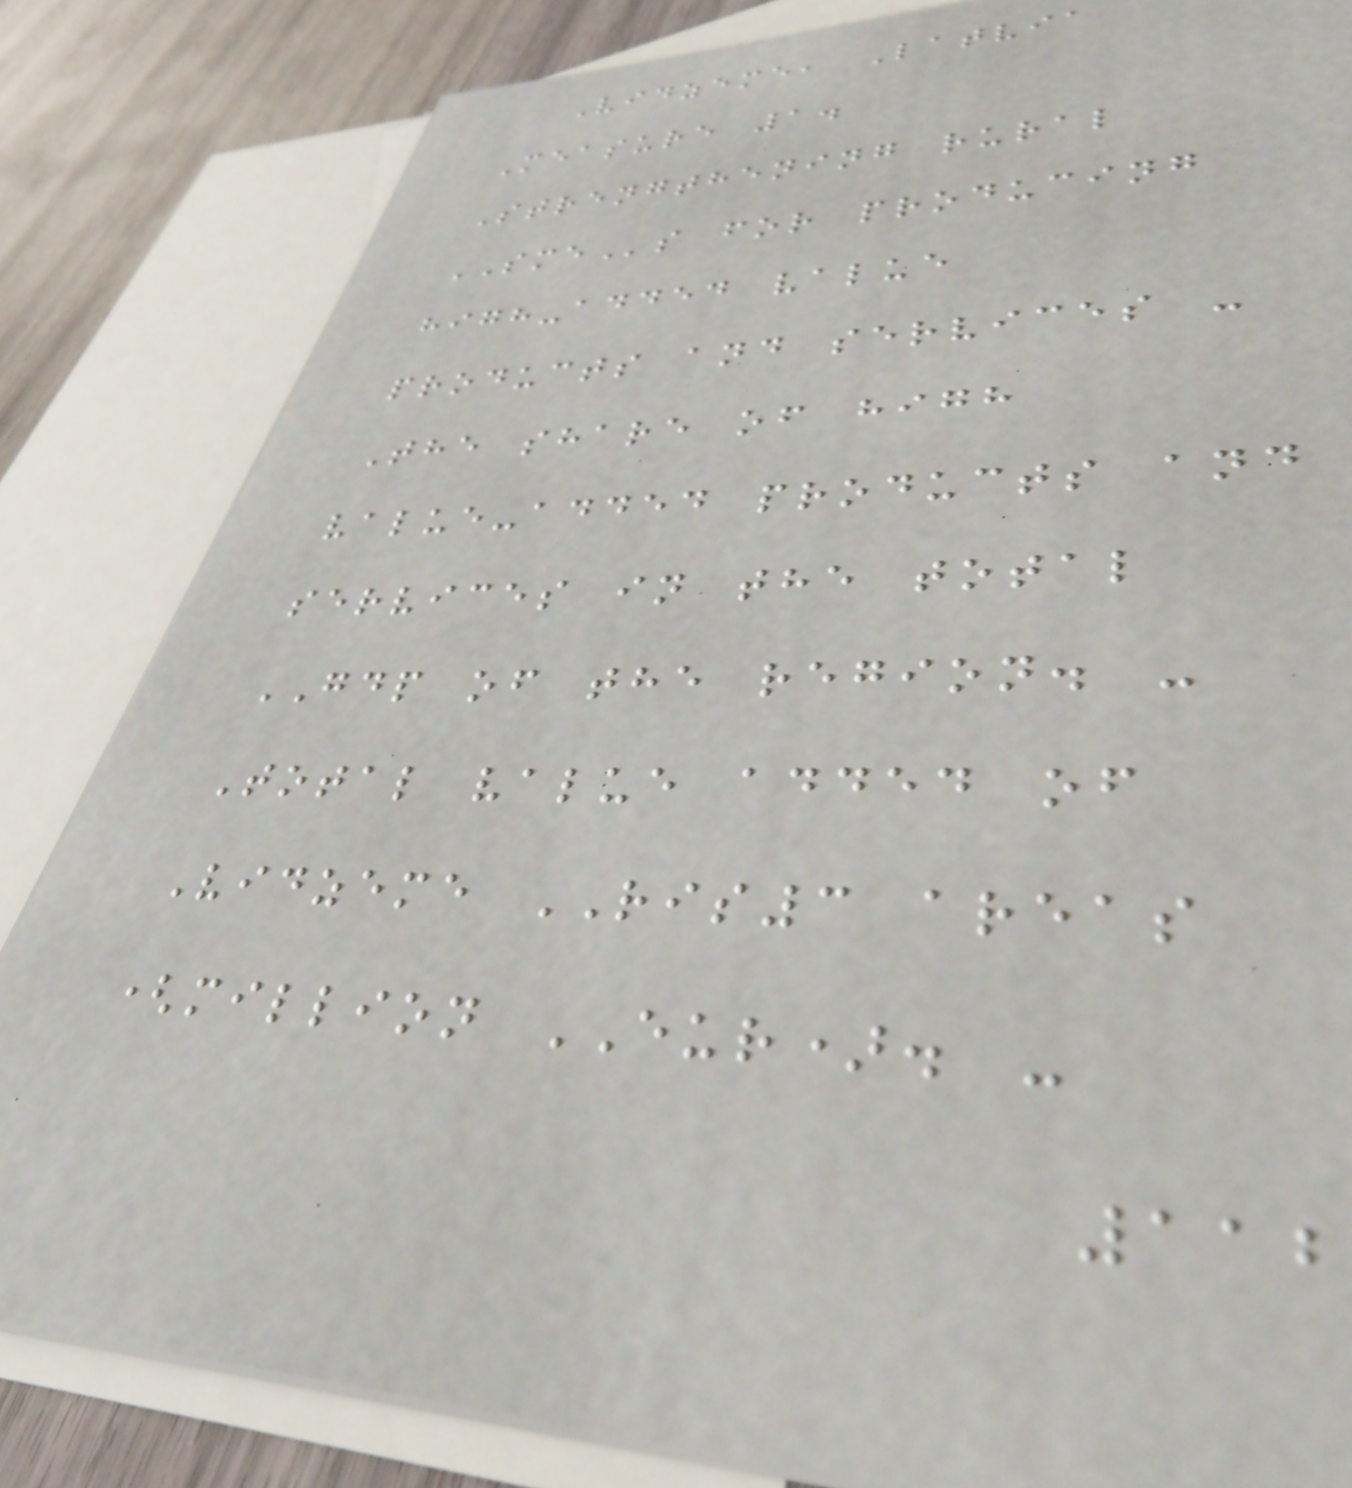Vidzeme, Latvia
Measure 1.
Strengthening rural
SMEs for producing
high-added value
products and services -
The share of high
value-added products and
services in the total
GDP of the region. -
Total value added of
Vidzeme RIS3 areas
(million EUR). -
112
